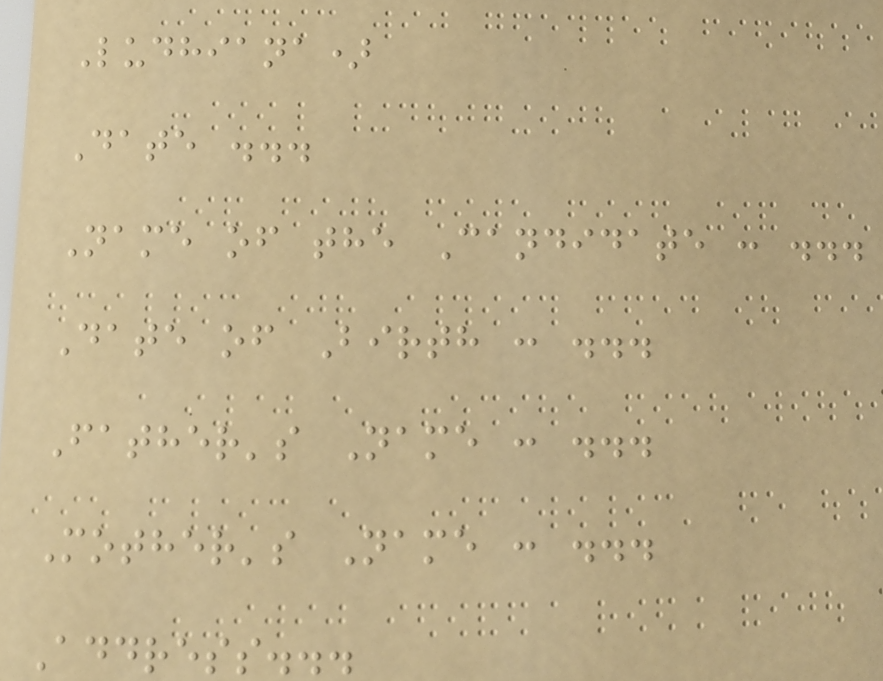Ludhiana)
Date ...
Name of the Candidate : ...
Date of Birth : ...
Father's Name : ...
Mother's Name : ...
Address...
